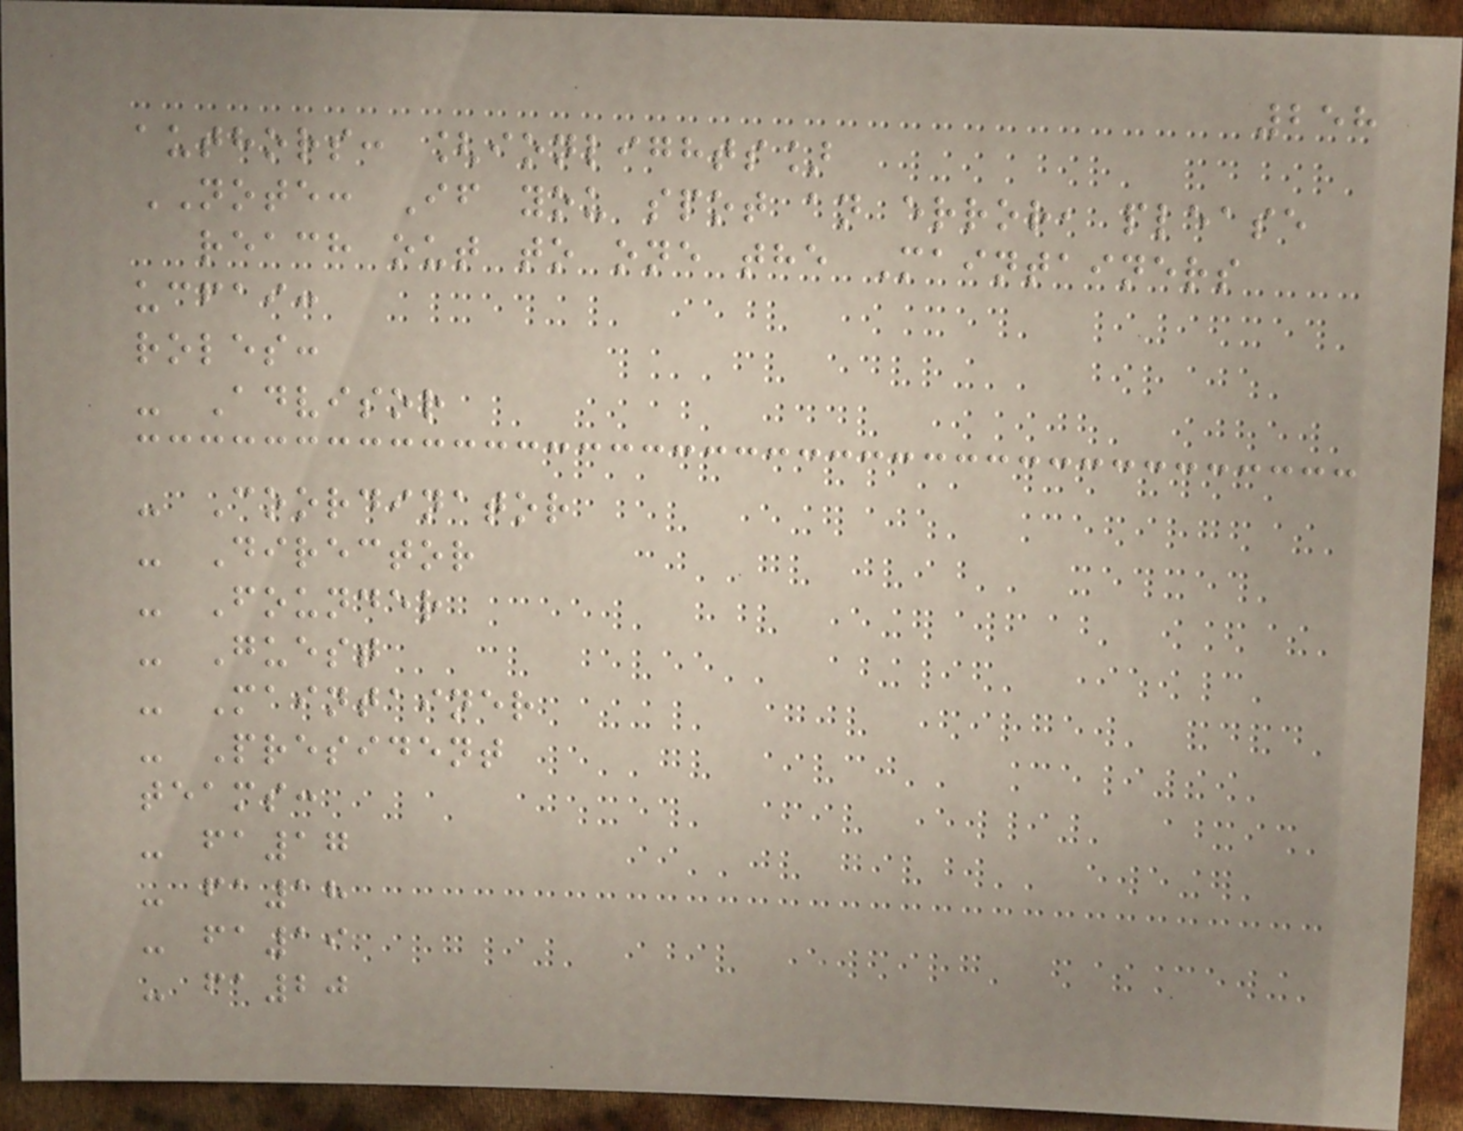258
authors: [ionlights]
NOTE: If you spot an error, please
reach out to one the Maintainers
ucfai:
roles:
- Advisor
- Coordinator
- Director
- Founder
- Guest
- Maintainer
- President
teams:
- fa17
- fa18
- fa19
- fa20
